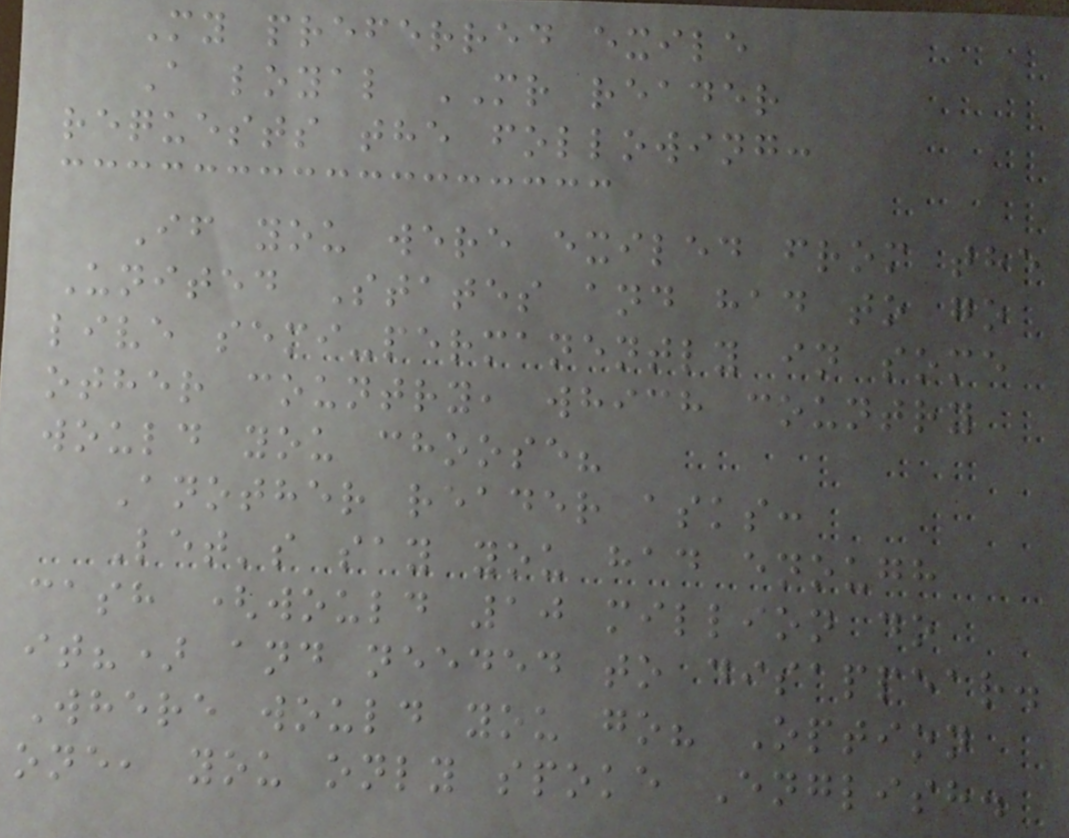My preferred exile
A loyal MR reader
requests the following:
If you were exiled from the
United States and had to go
live semi-permanently in some
other country, which country
would you choose?
Another reader asks:
Let's say you had enough
cash (would 10 million do
it?) and needed to disappear.
Where would you go? Option
one, you only spoke English.
